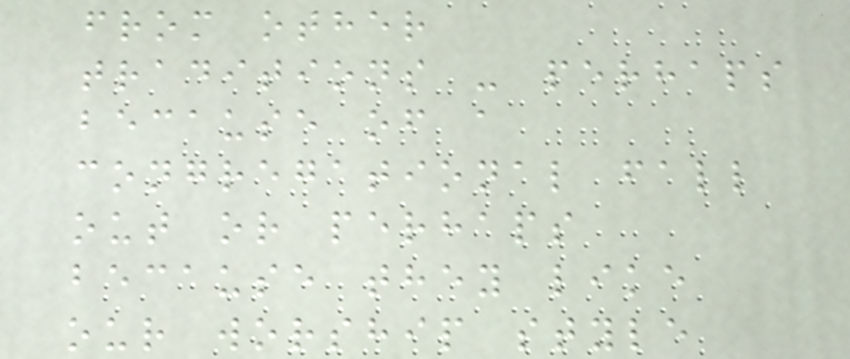from other
traditions - perhaps
because of a
congregational fall
out or perhaps
because they like
our worship style
